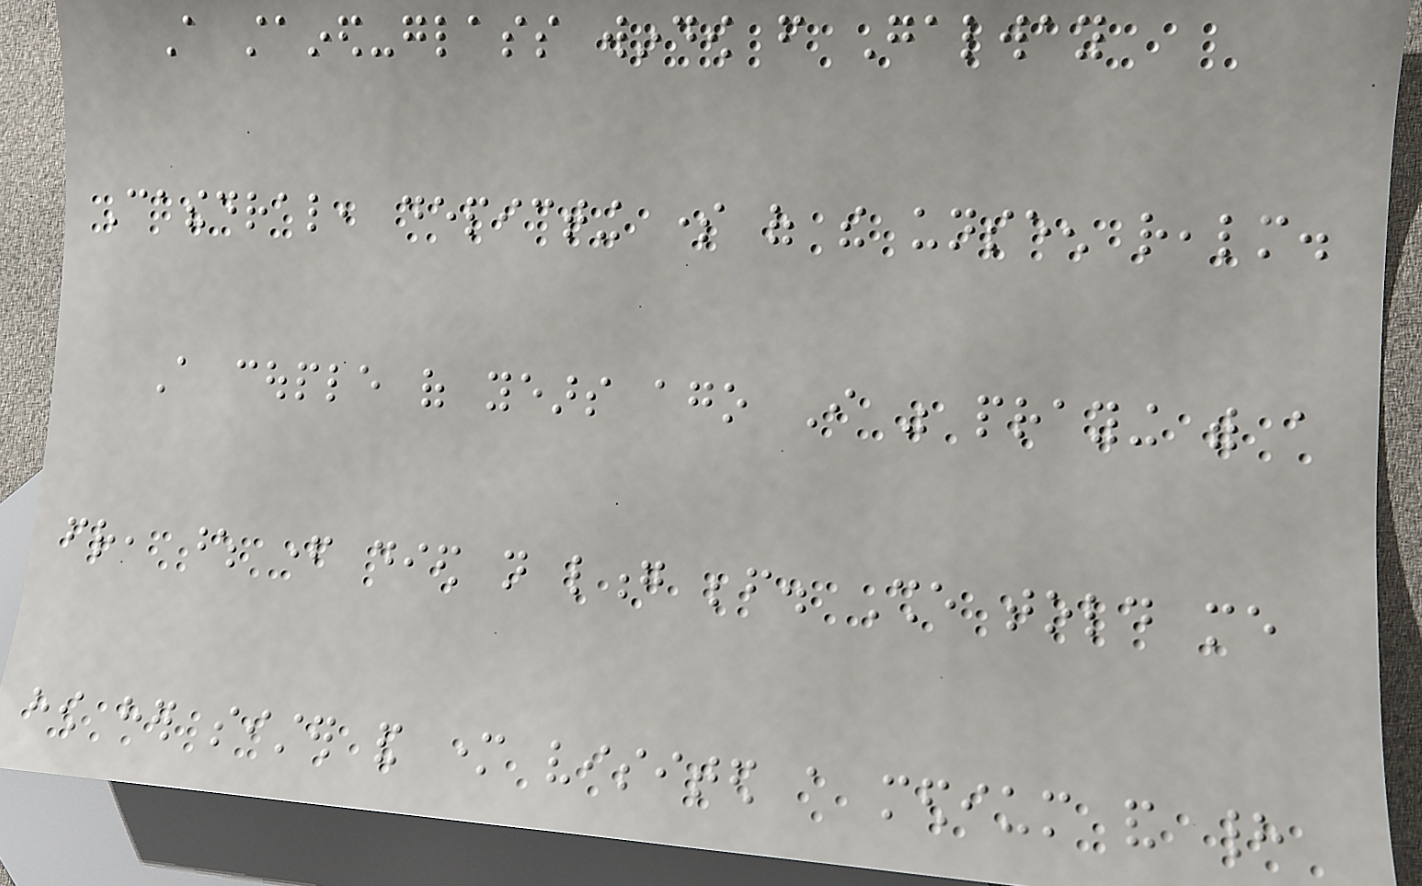A stained-glass window from Galway
Cathedral, depicting some of the unseen realm.
A couple of years ago I was praying with a
friend, whose father died not long before. She told me
how her sister and mother visited a medium and had
